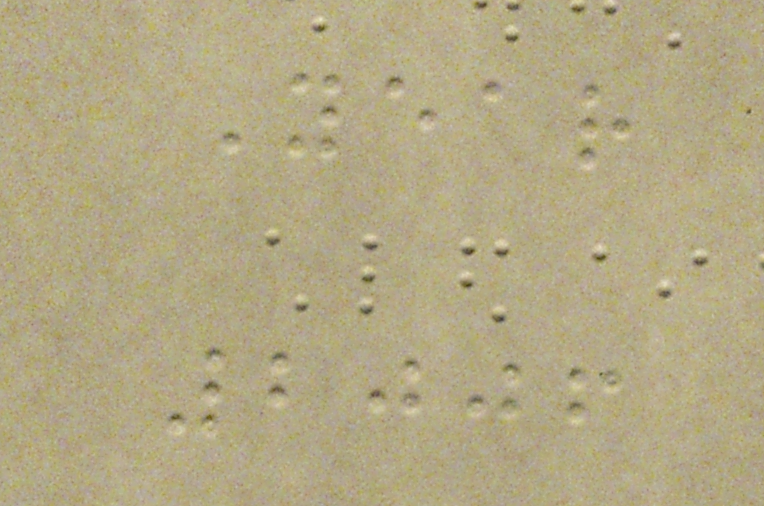Year
2006
